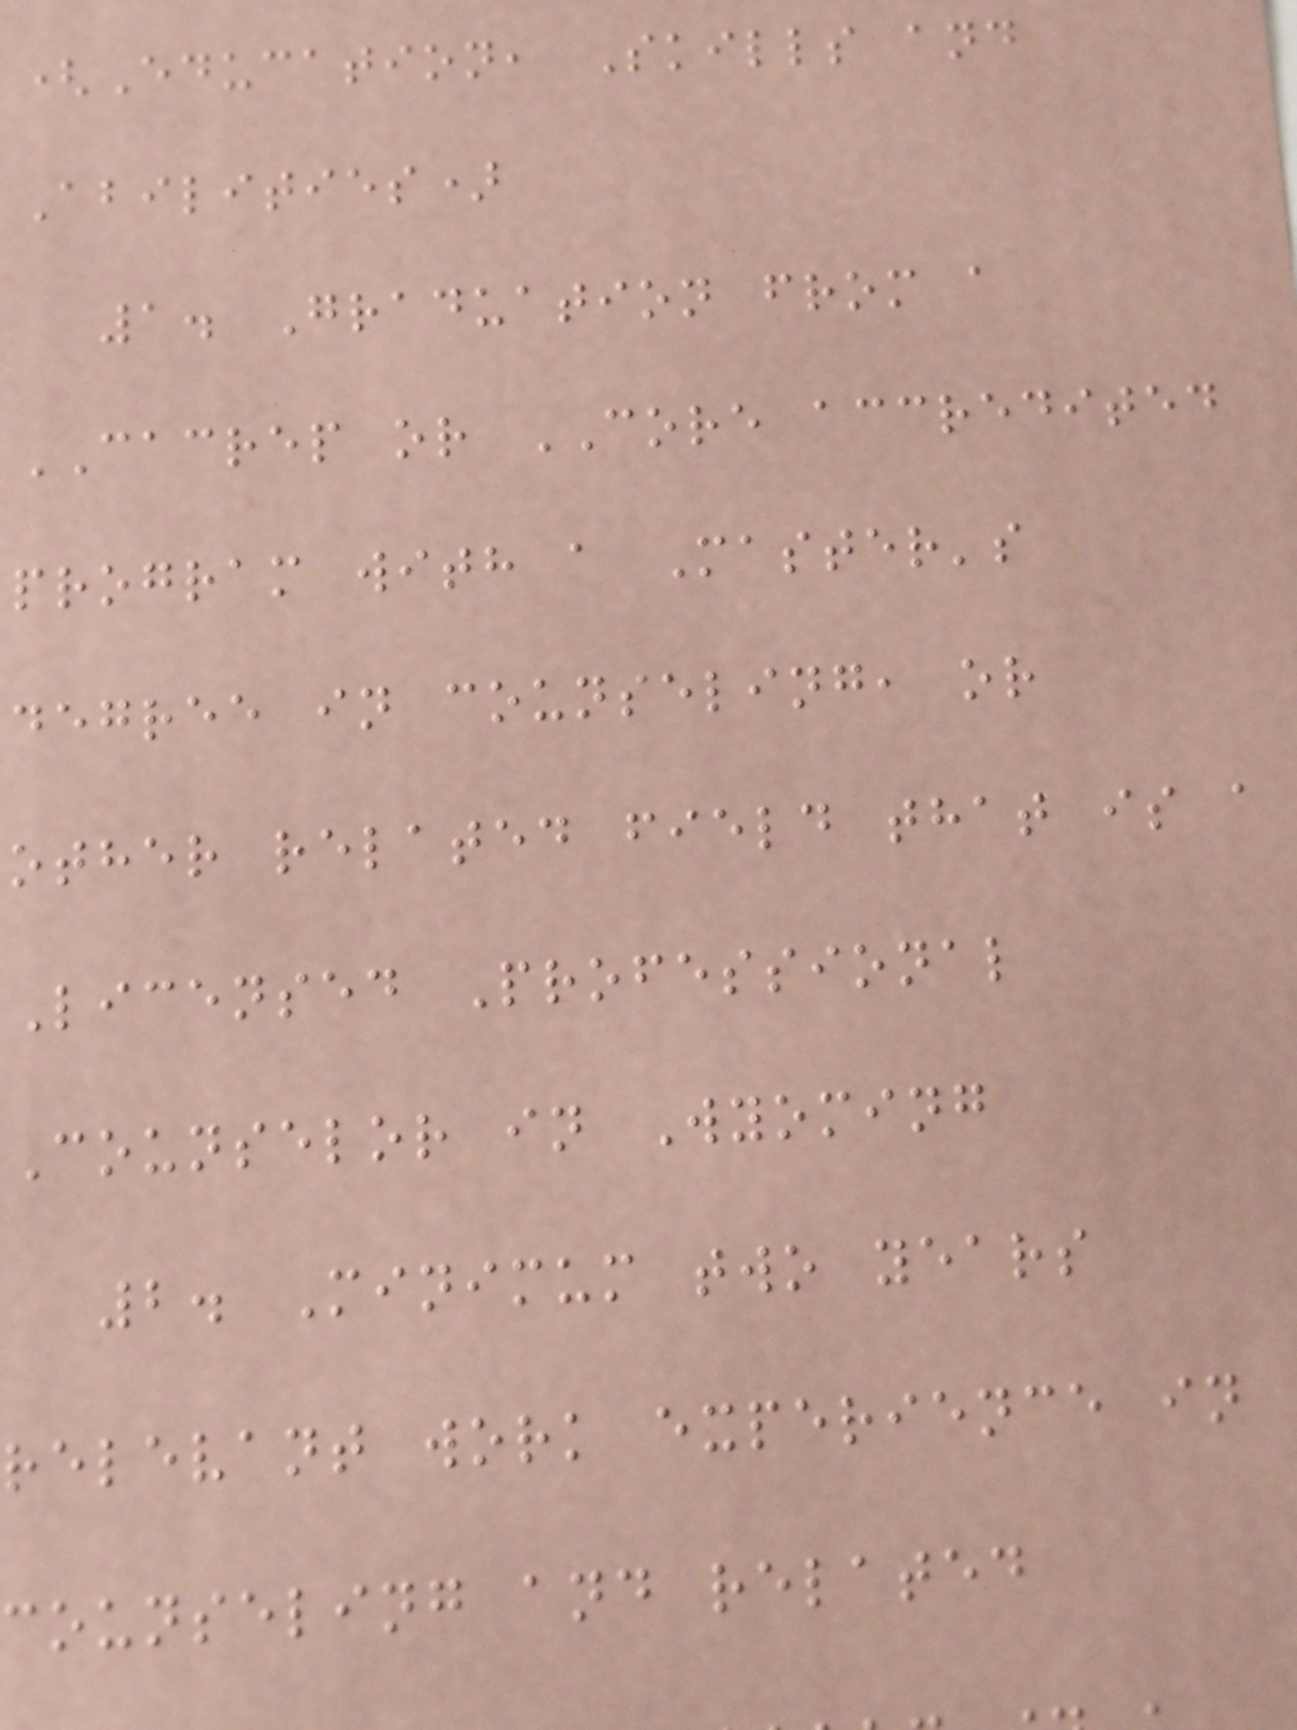(Education, Skills and
Abilities)
1. Graduation from a
CACREP or CORE accredited
program with a Master's
degree in counseling, or
other related field that is a
Licensed Professional
Counselor in Wyoming
2. Minimum two years
relevant work experience in
counseling and related
